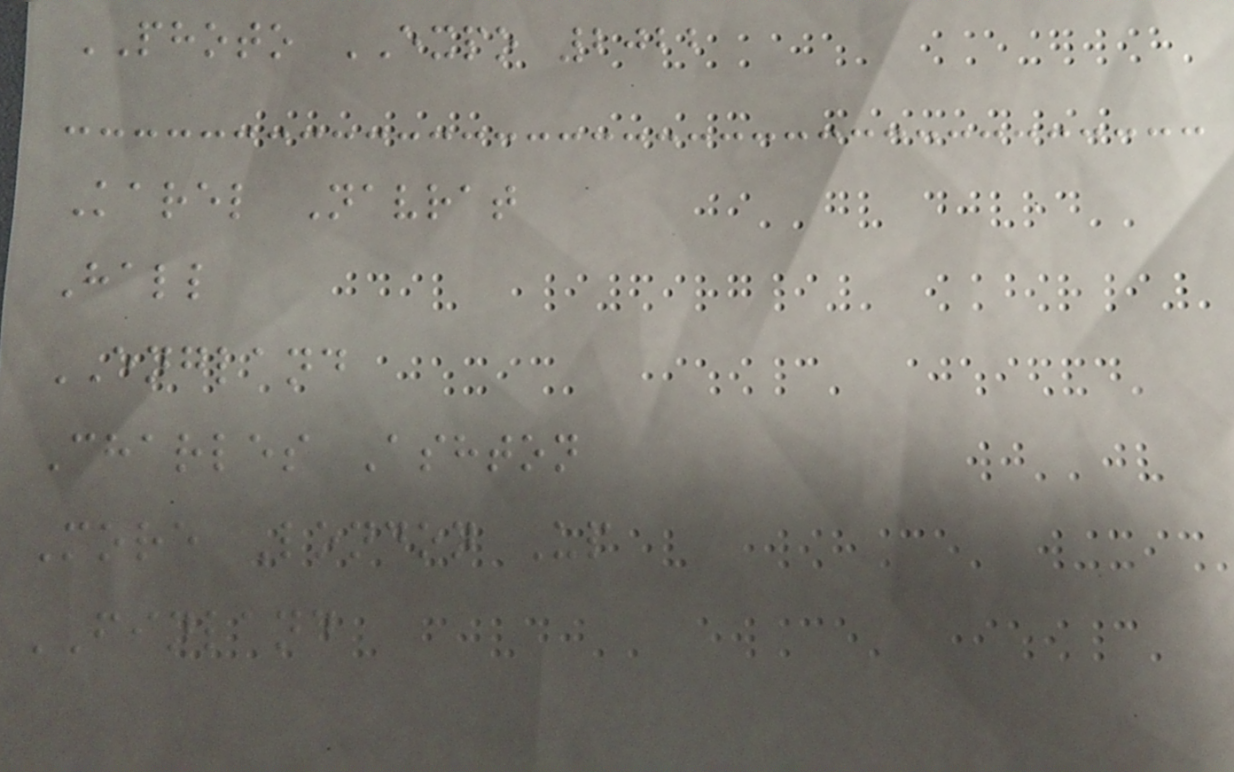PHOTO EXPO 2022
Karel Navrat
Hall
ENGLAND
Charles Ashton
More London Up
FINLAND
